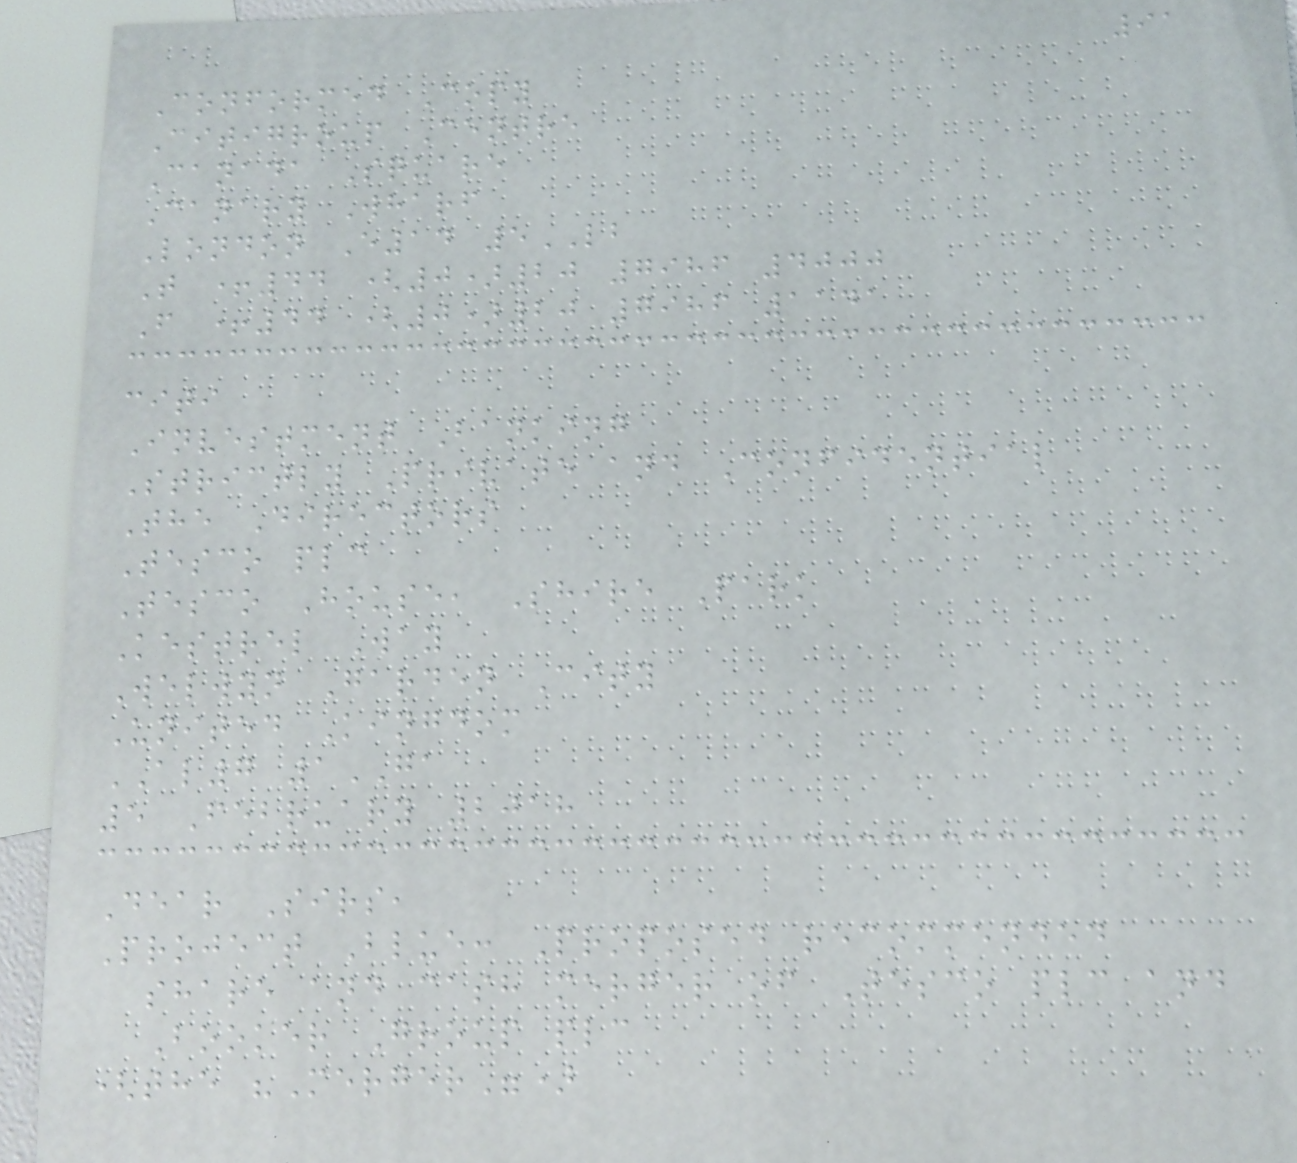91
Conformed Copy
Citigroup Centre
Canada Square
Canary Wharf
London E14 5LB
T +44 (0)20 7986 4000
F +44 (0)20 7986 1141
citi
Investment Banking
Strictly Private and Confidential
The Directors
Tesco plc
Tesco House, Shire Park
Kestrel Way
Welwyn Garden City
United Kingdom
AL7 1GA
5 February 2018
Dear Sirs,
Project Blue: Proposed recommended
share and cash merger of Tesco plc and
Booker Group plc
(the "Merger")
